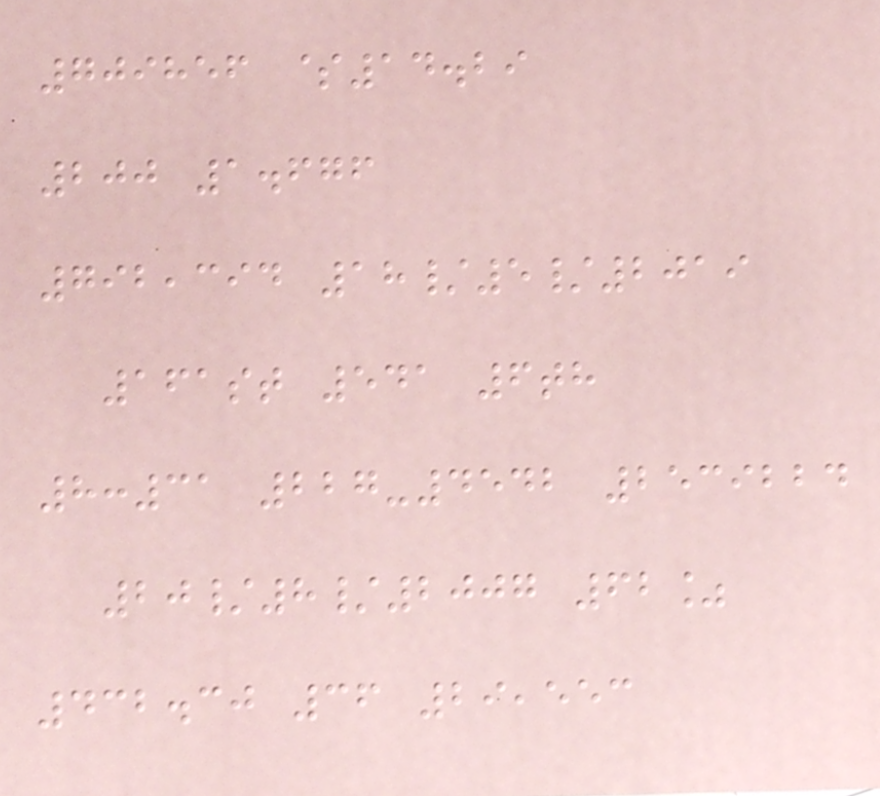709856 $14.29
200 1.676
792,394 18/5/2019
161st 541 6th
8:31 227-4542 2539224
20/8/2007 62%
432.30 36 29,553
